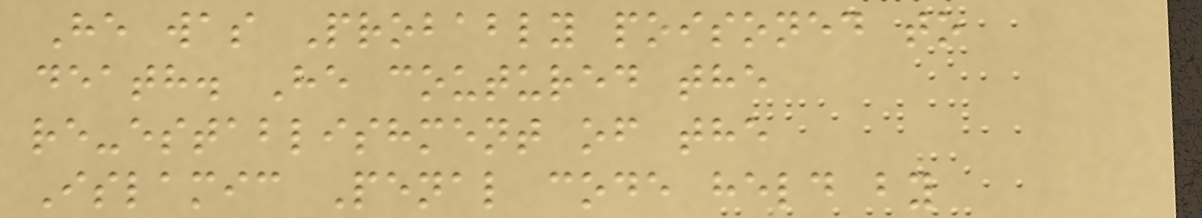He was Probably poisoned to
death. He coutured the
re-establishment of the
Islamic Penal code held by
